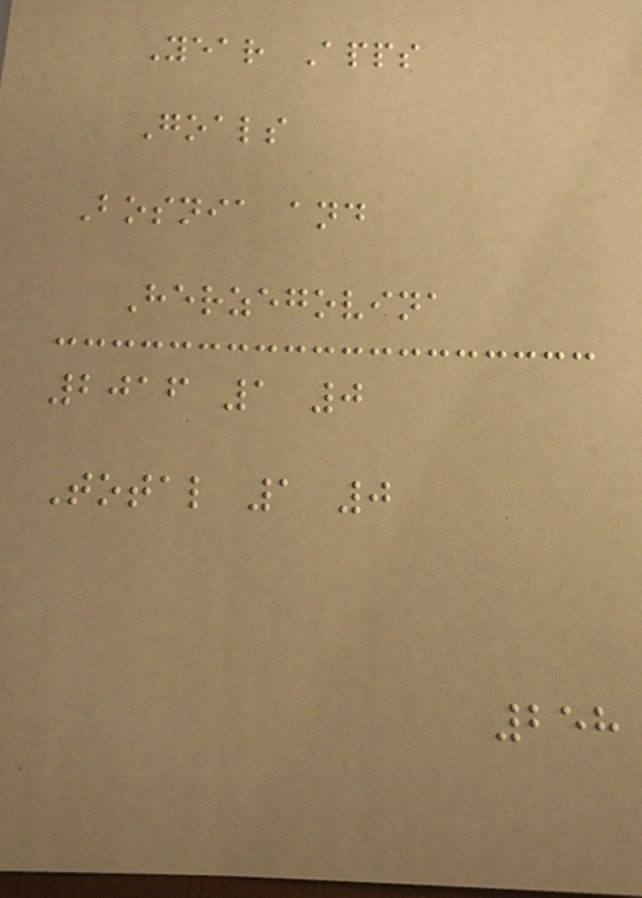Year Apps
Goals
Bosnia and
Herzegovina
2016 1 0
Total 1 0
258
